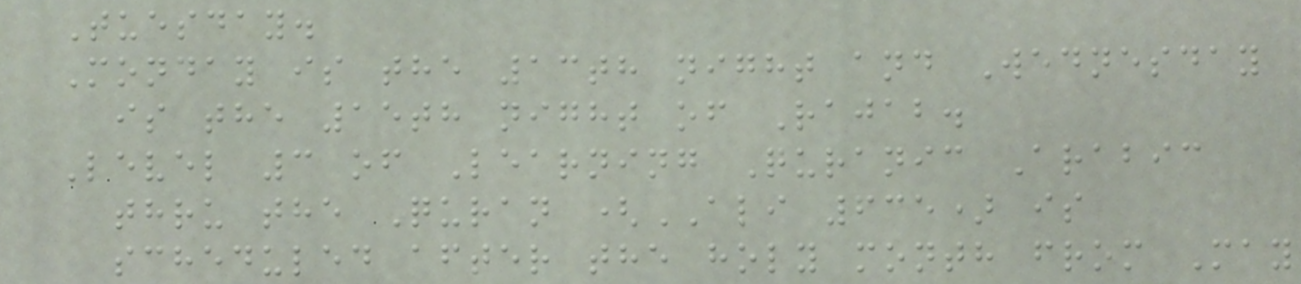Tuesday.
Monday is the 13th night and Wednesday
is the 15th night of Rajab.
Level 3 of Learning Quranic Arabic
thru the Quran (ALI 635) is
scheduled after the holy month from May
